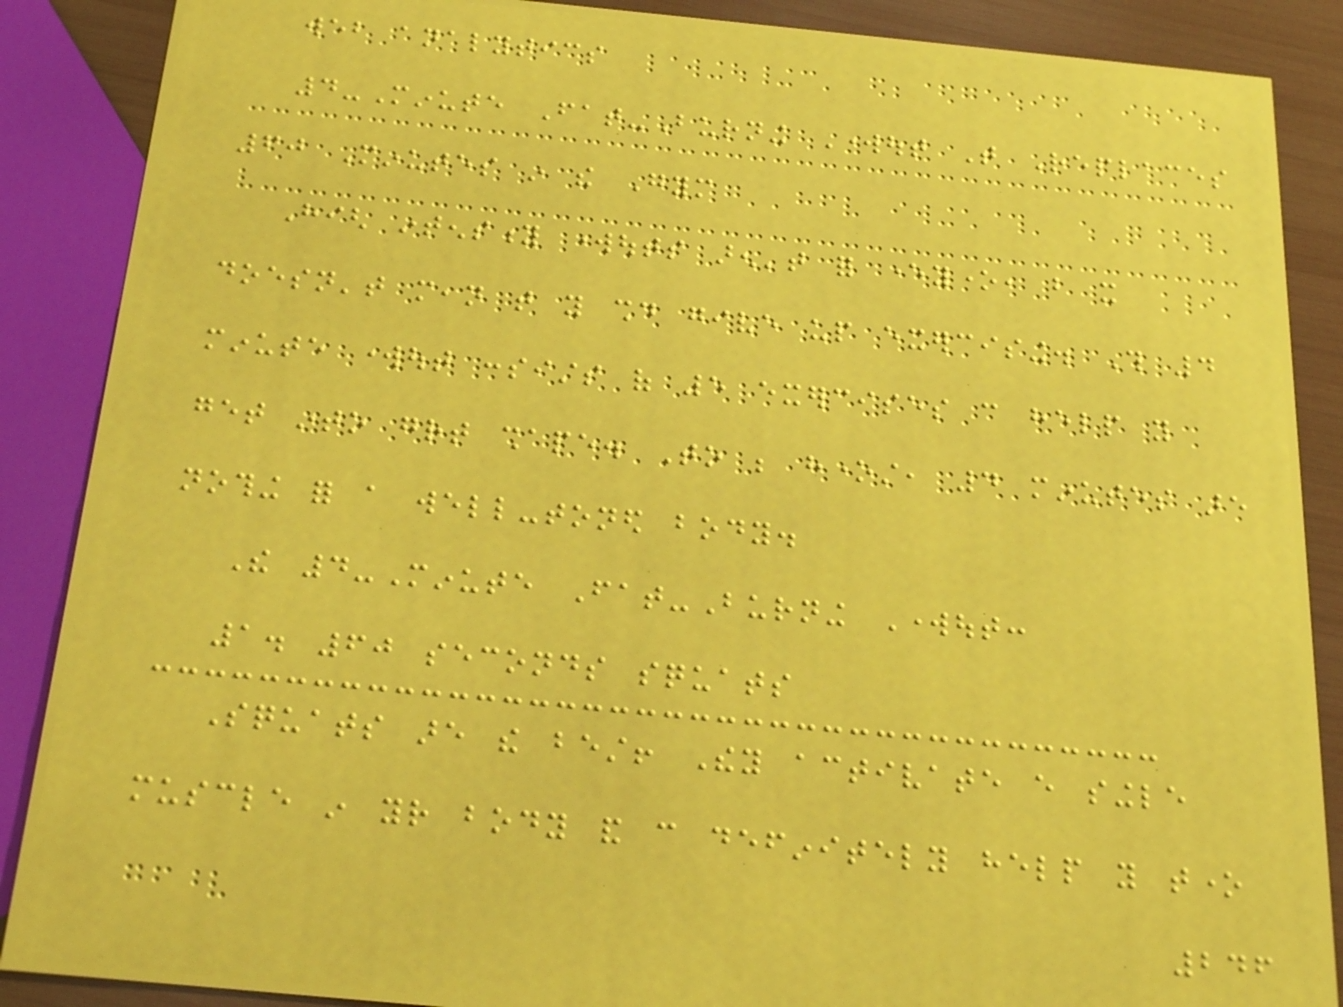web analytics
4-Minute Fat-Burning Workout That Replaces
60 Minutes in the Gym
High intensity workouts aren't for everyone, but it
doesn't mean that you should give up exercising. This 4
minute workout consists of 5 exercises can help you
get into great shape. To be honest, 4 minutes are
nothing for a well-toned body.
The 4-Minute Fat-Burning Workout:
1. 60 seconds squats
Squats are the best! They activate every single
muscle in your body and can definitely help you tone
246
